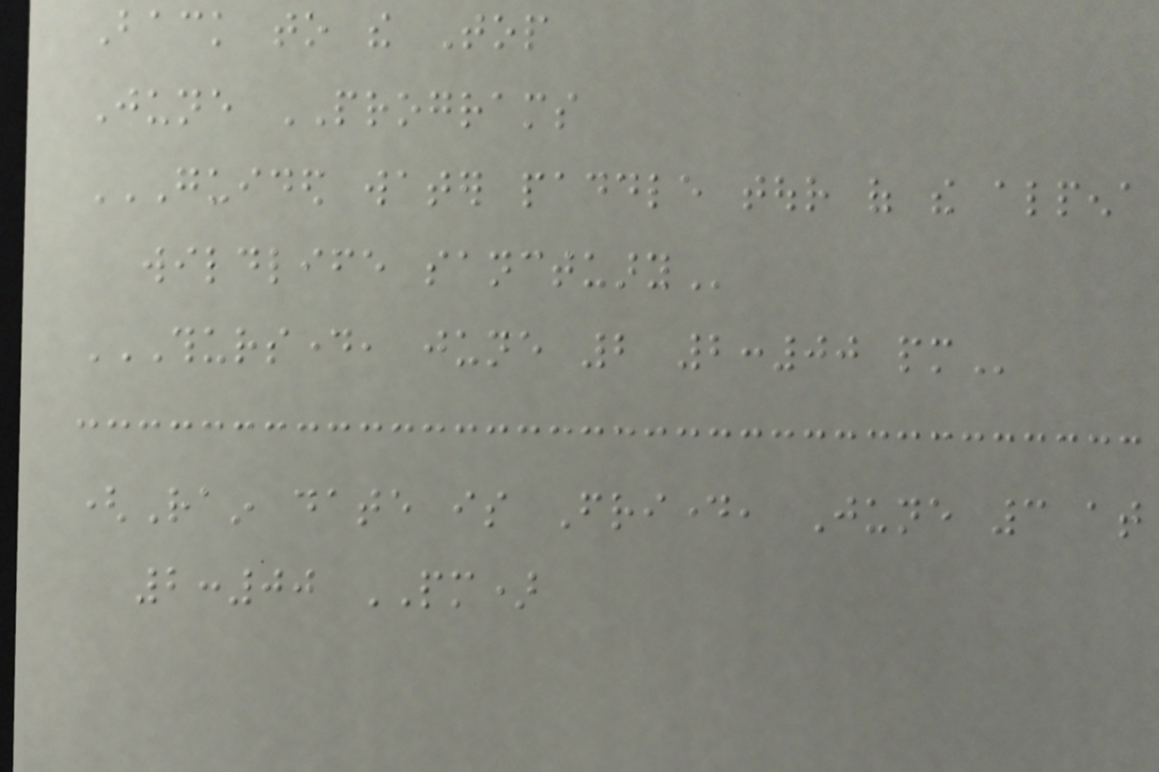Back to the Top
June PROGRAMS
GUIDED WATER PADDLE TOUR OF THE ALPENA
WILDLIFE SANCTUARY
THURSDAY, JUNE 2 2:00 PM
(Rain date is Friday, June 3 at
2:00 PM)
